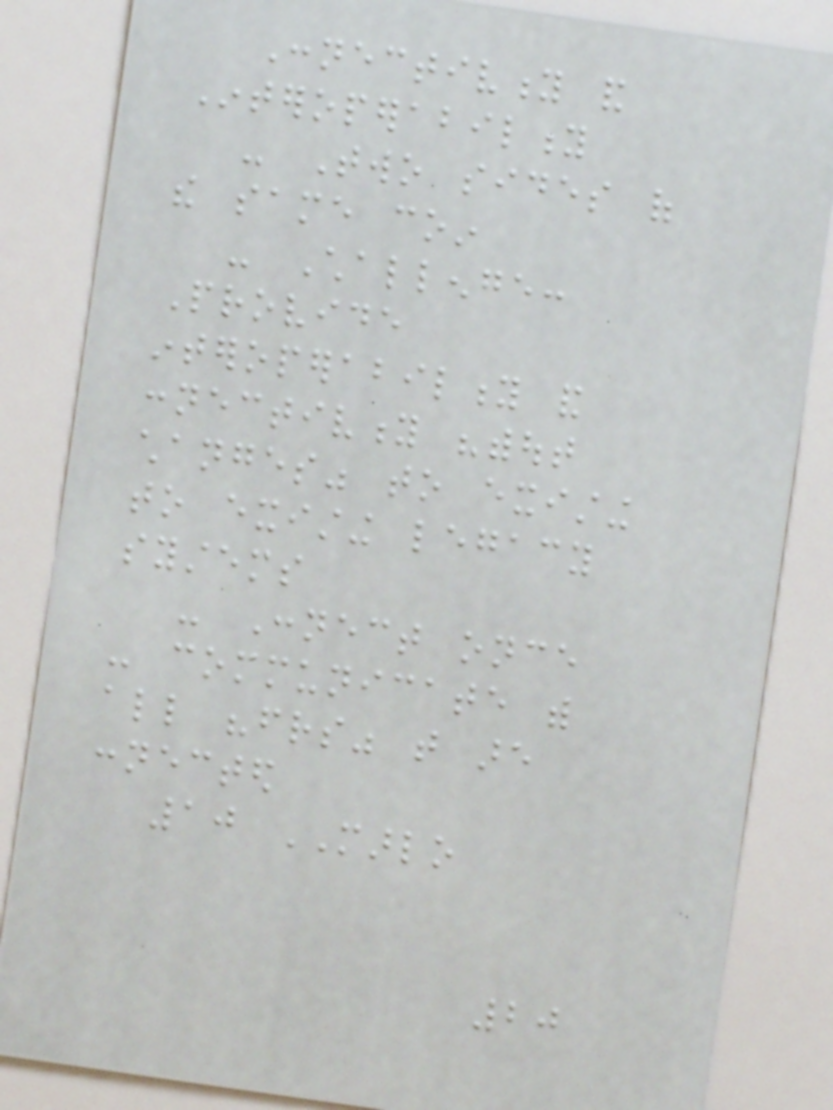Connectivity and
Interoperability
- Two sides of
the same coin
- Challenge:
Provide
interoperability and
connectivity "without
changes" to existing
to existing legacy
systems
- Connect once
- communicate with
all "friends" that are
connected
10 MARLO
20
